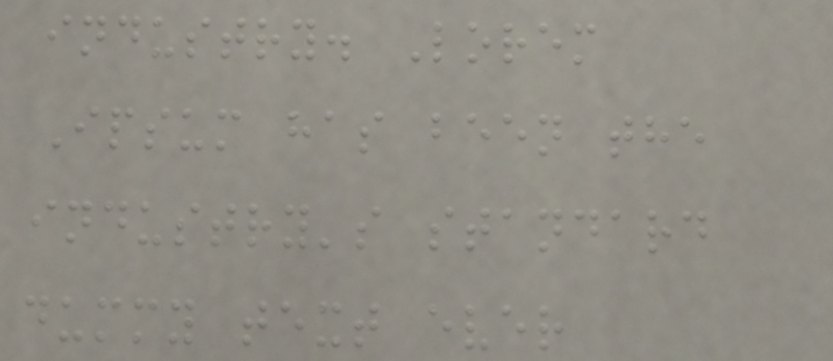industry. Lorem
Ipsum has been the
industry's standard
dummy text ever
